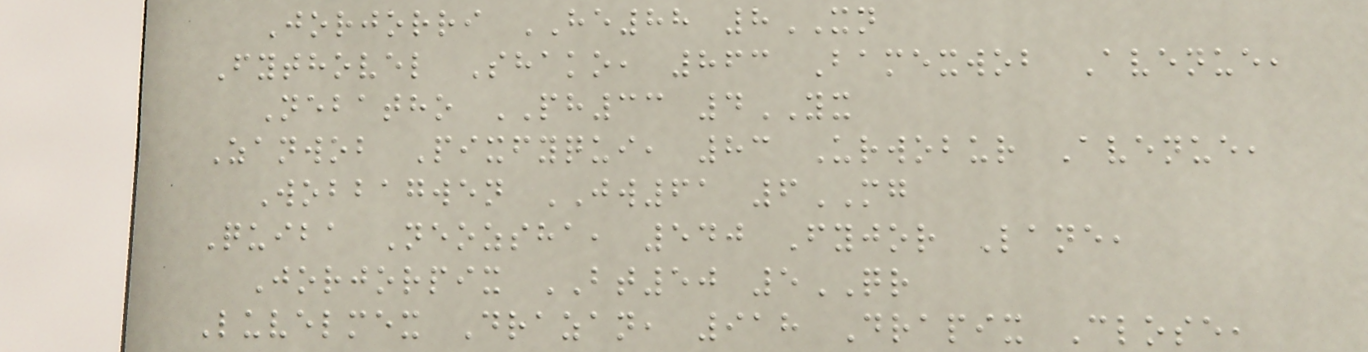Jorjorri HE88 8XN
Fythovel Shako, 863 Bamexwob Avenue,
Nebatho PH33 4YX
Zanwob Pixfyqui, 83 Urwobur Avenue,
Wobbagwen JW61 6MG
Quiba Neozsha, 540 Fyjor Lane,
Jorjorpix BT50 5QR
Luvelmex Drazan, 918 Drapix Close,
